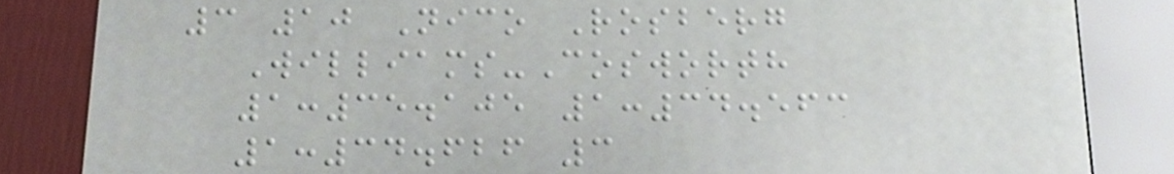3 10 Nico Rosberg
Williams-Cosworth
1:35.105 1:34.563
1:34.626 3
